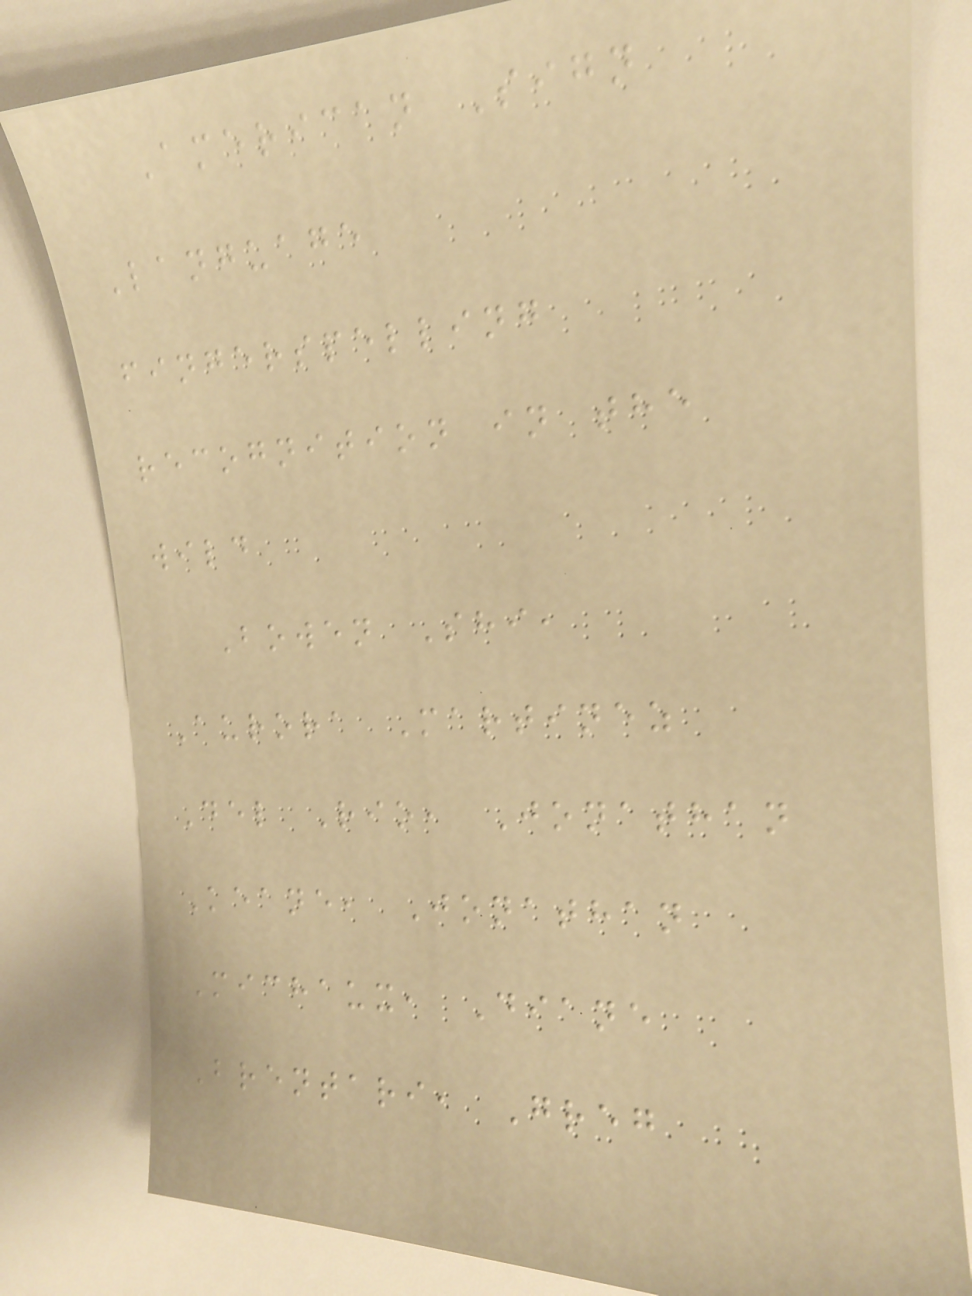American Sign
Language
fingerspelling
recognition in the
wild
Bowen Shi,
Aurora Martinez
Del Rio, Jonathan
Keane, Jonathan
Michaux, Diane
Brentari, Greg
